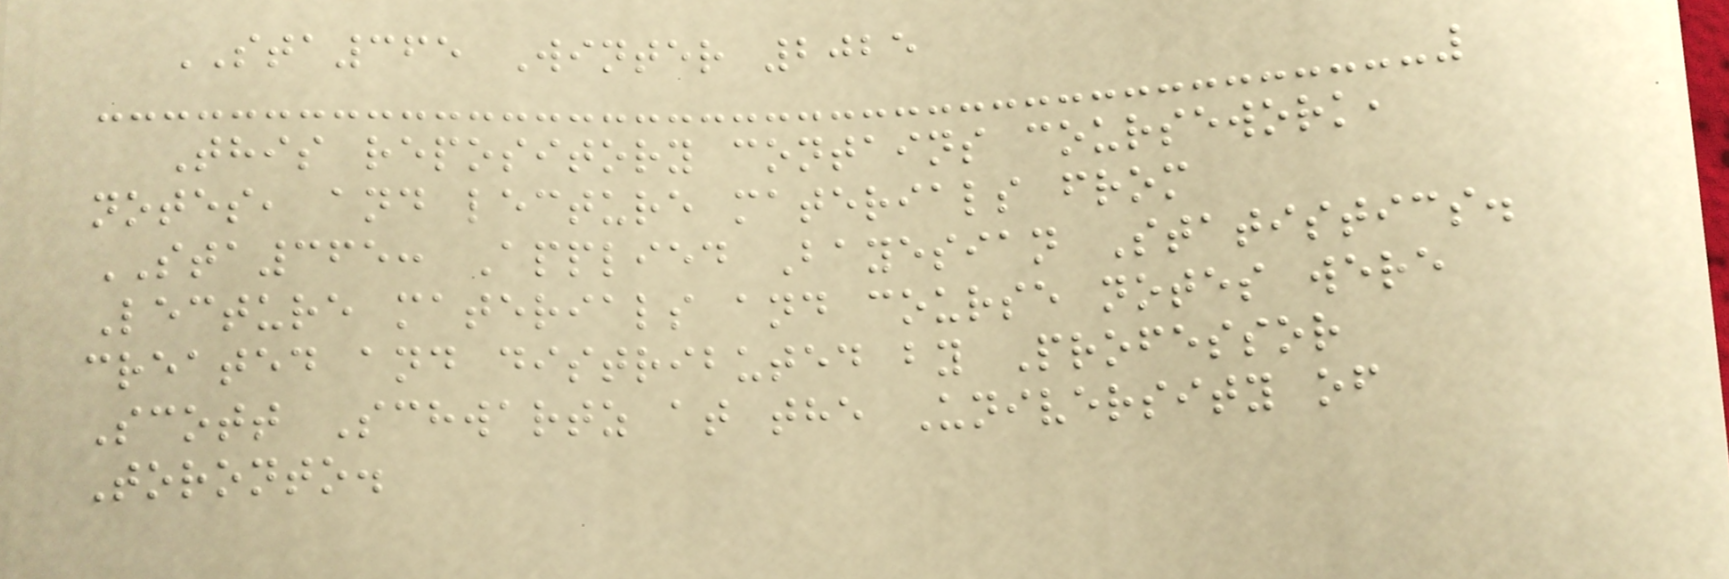STA365 Winter 2025
This repository contains coursework,
notes, and lecture materials from
STA365: Applied Bayesian Statistics.
Lecture materials and course notes were
created and distributed by Professor
Scott Schwartz at the University of
Toronto.
